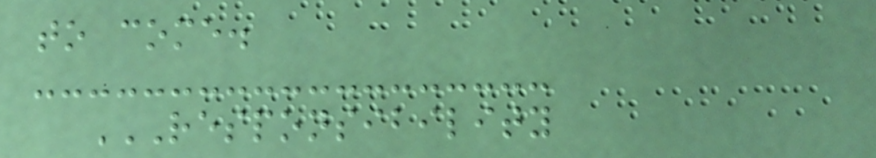to come.
RESPONSIBILITY
